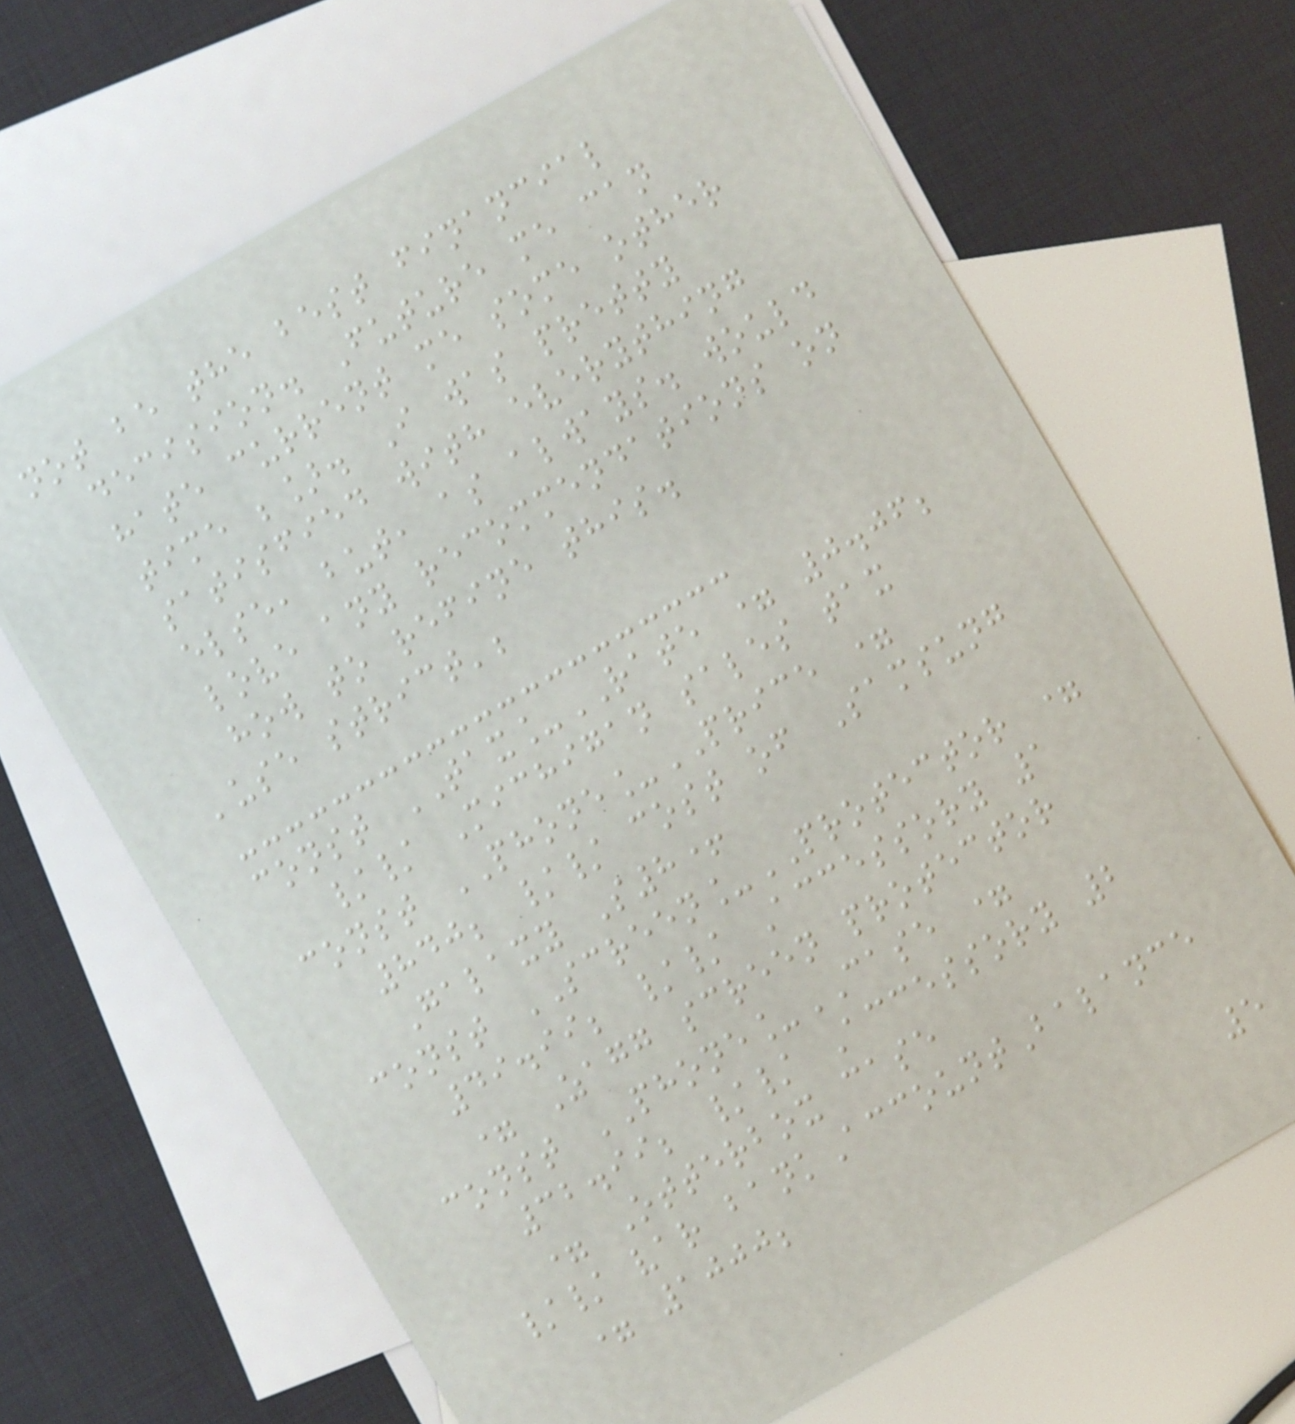not be the best financial
decision. Future me can
hate current me some other
time ;]. I was pretty
satisfied with everything
else, but, as always. would
love any recommendations on
how to refine this.
'use strict';
const TAX_RATE = 0.06;
// Michigan sales tax
const PHONE_PRICE =
840; // cost of Samsung
Galaxy S8+
const SCREEN_PROTECTOR =
49.99; // Accessory 1
= Zagg screen protector
const PHONE_CASE =
32.99; // Accessory 2
= Otterbox case
// var bankAccountBalance
= 1000;
5
